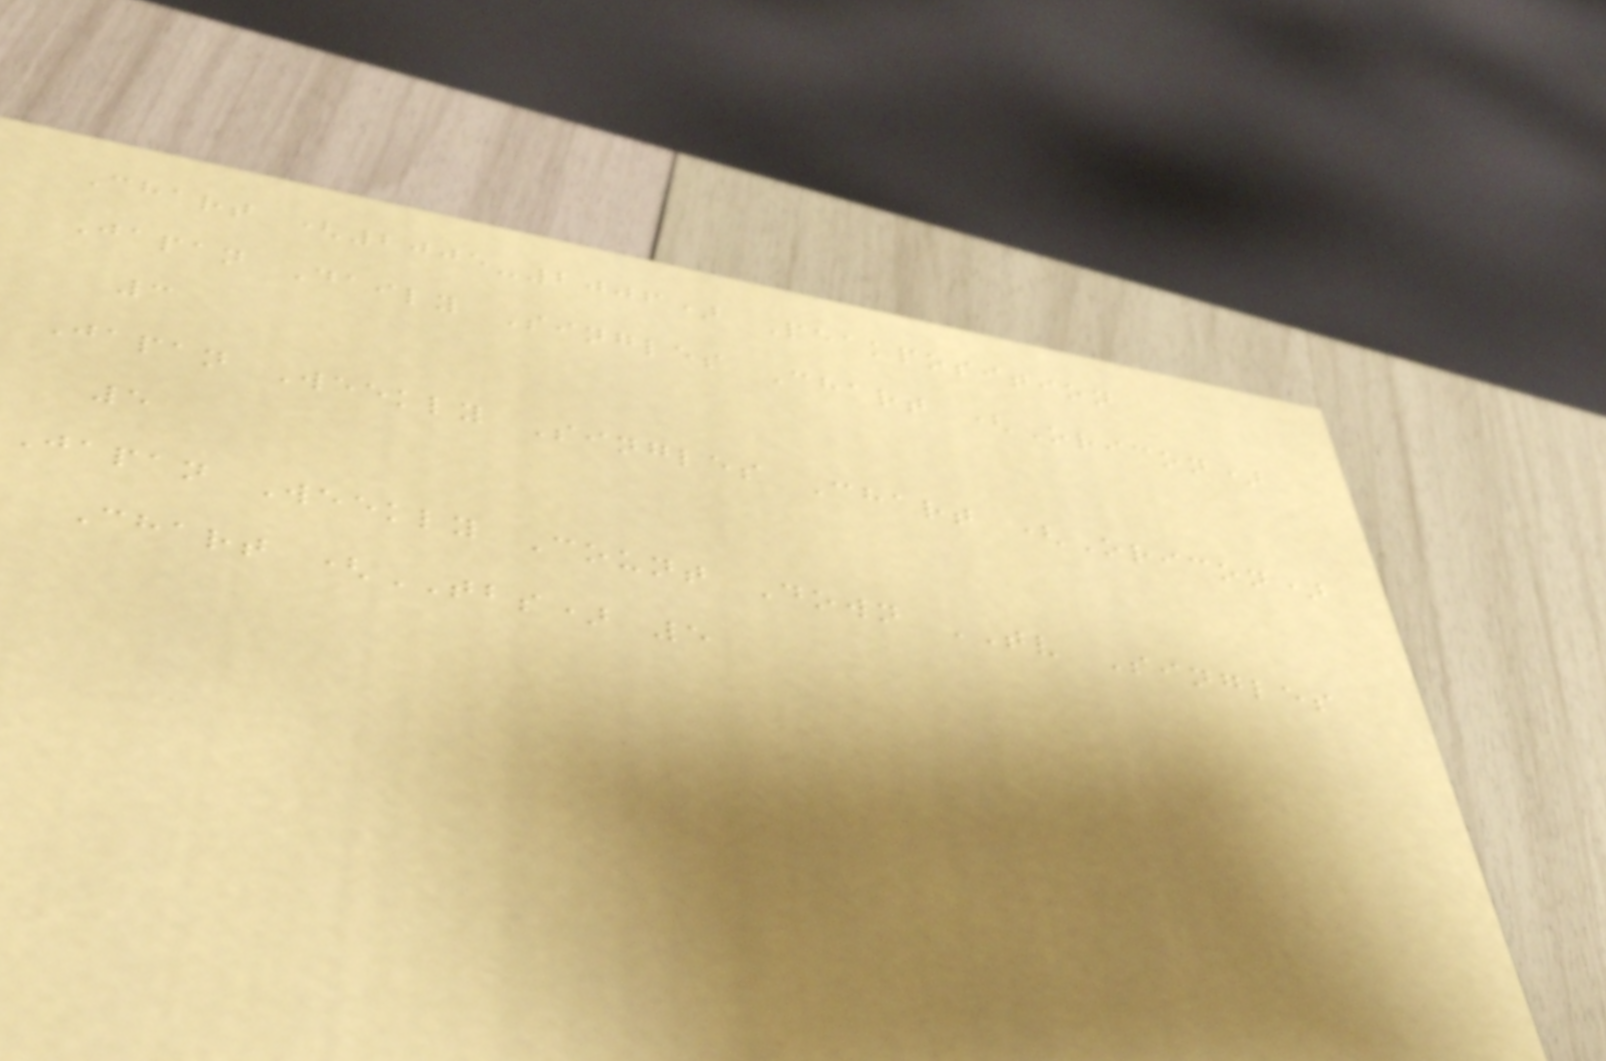Chart (2005-2006) Peakposition
Japan Daily Singles Chart (Oricon)
3
Japan Weekly Singles Chart (Oricon)
5
Japan Weekly Count Down TV Singles
Chart (TBS) 5
